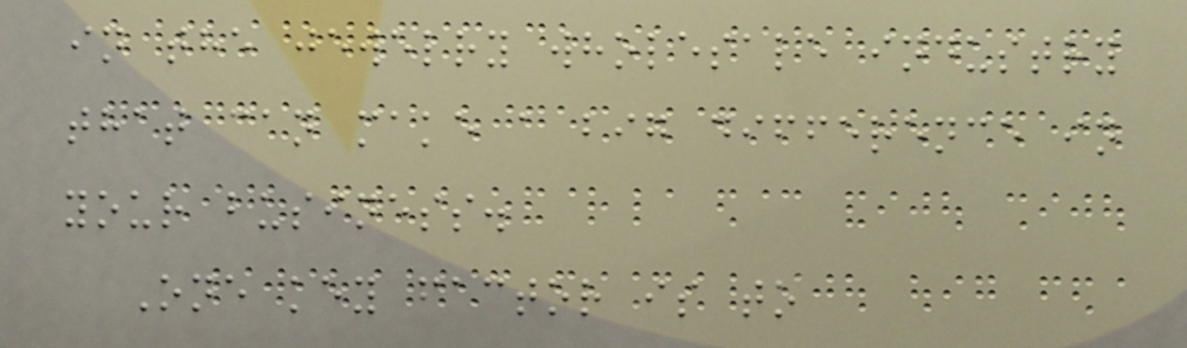in the jewelry wholesale industry
that can make a big difference in
your business.
One key factor is to
